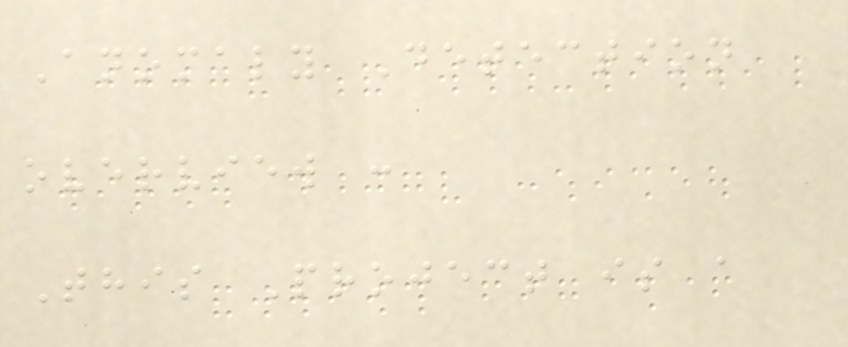Anomaly Detection
overview :
This Project is a
